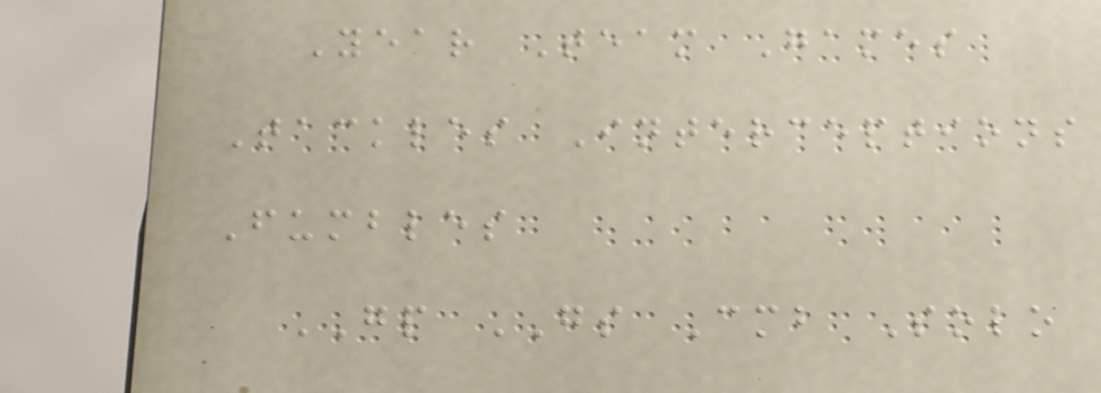Year Team Games
Tackles Interceptions
Fumbles
GP GS Cmb Solo
